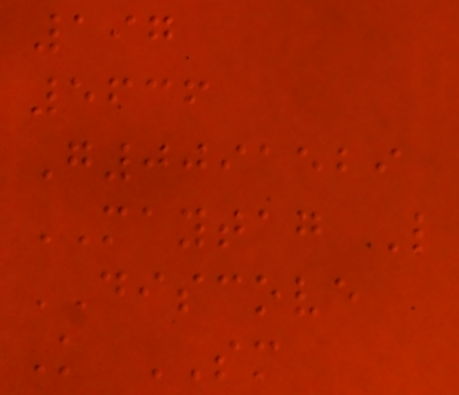197
5636
G0091529
MAYTAG L
DISCOVE
K SM
